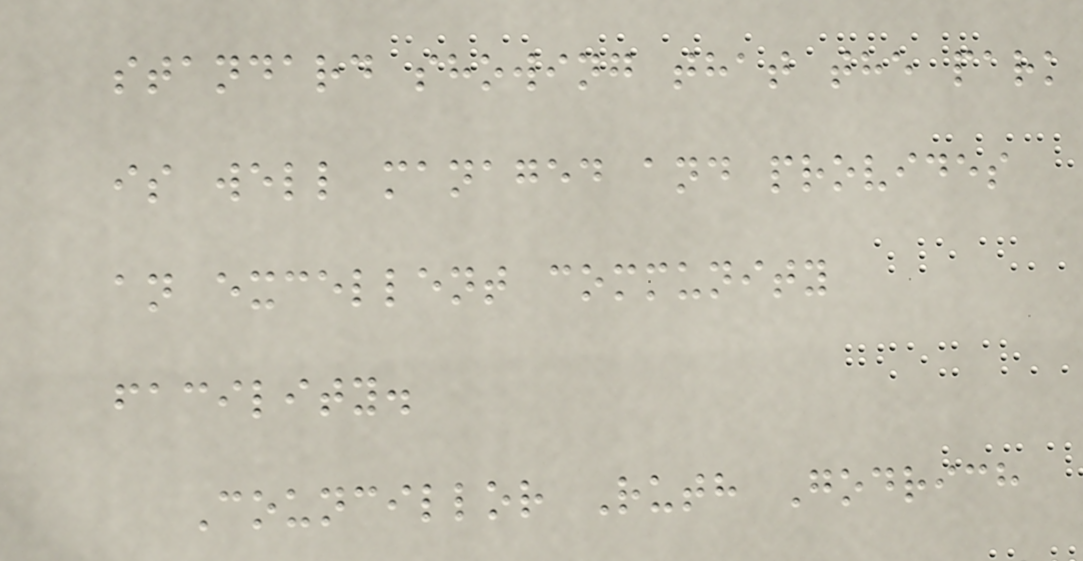standard showing that the park
is well managed and provides
an excellent community
facility.
Councillor Ruth Godrich
